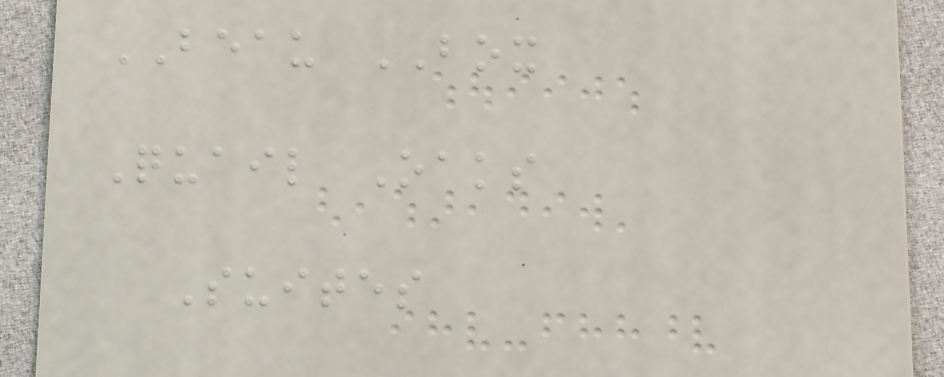BEAU BOX
Quail Oaks
Suites
